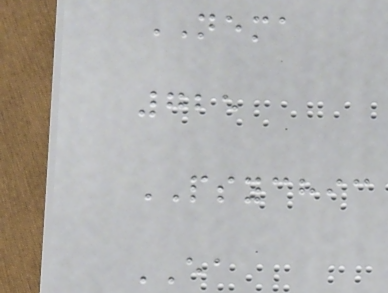NEMA
725
PSYCHIC
EA
